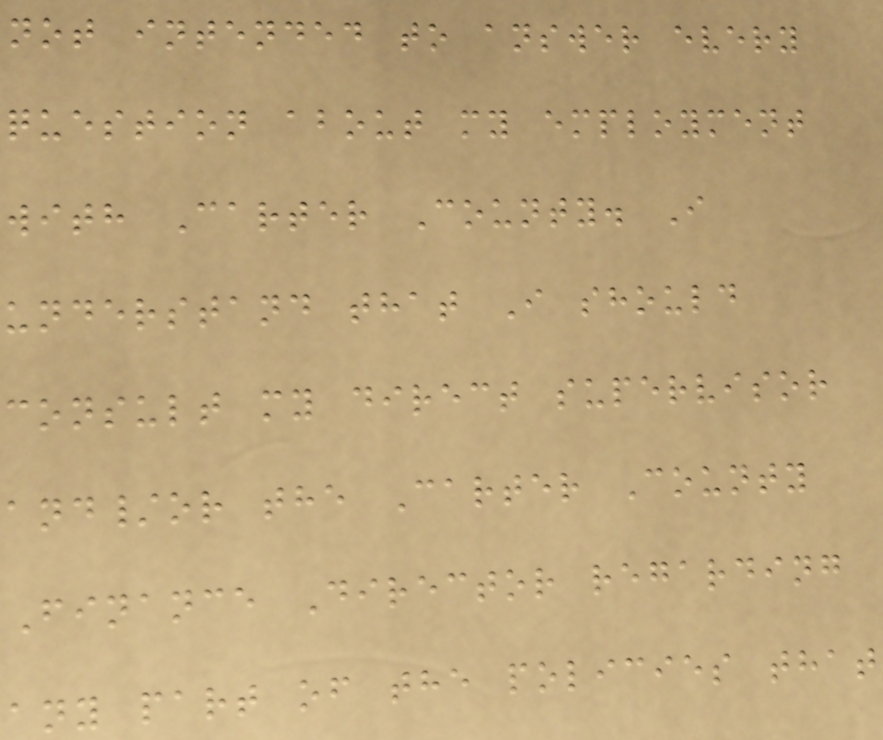not intended to answer every
question about my employment
with Carter County. I
understand that I should
consult my direct supervisor
and/or the Carter County
Finance Director regarding
any part of the policies that
